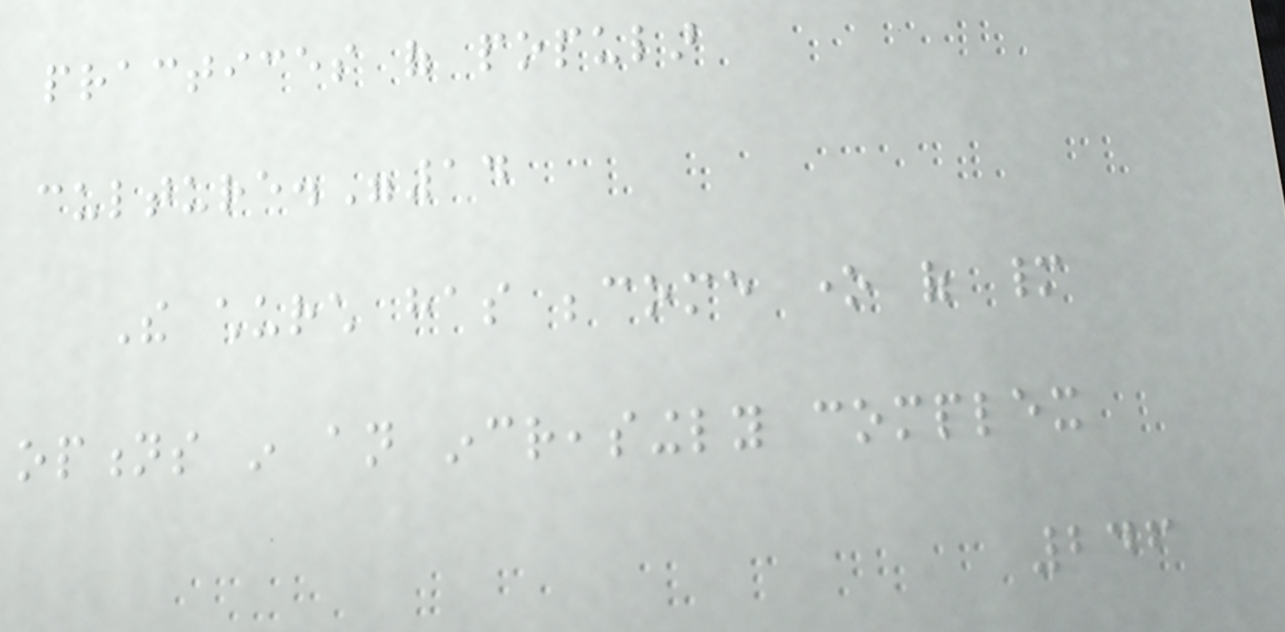practices of popular
culture."14
The church has become one of many
options in an increasingly complex
246
